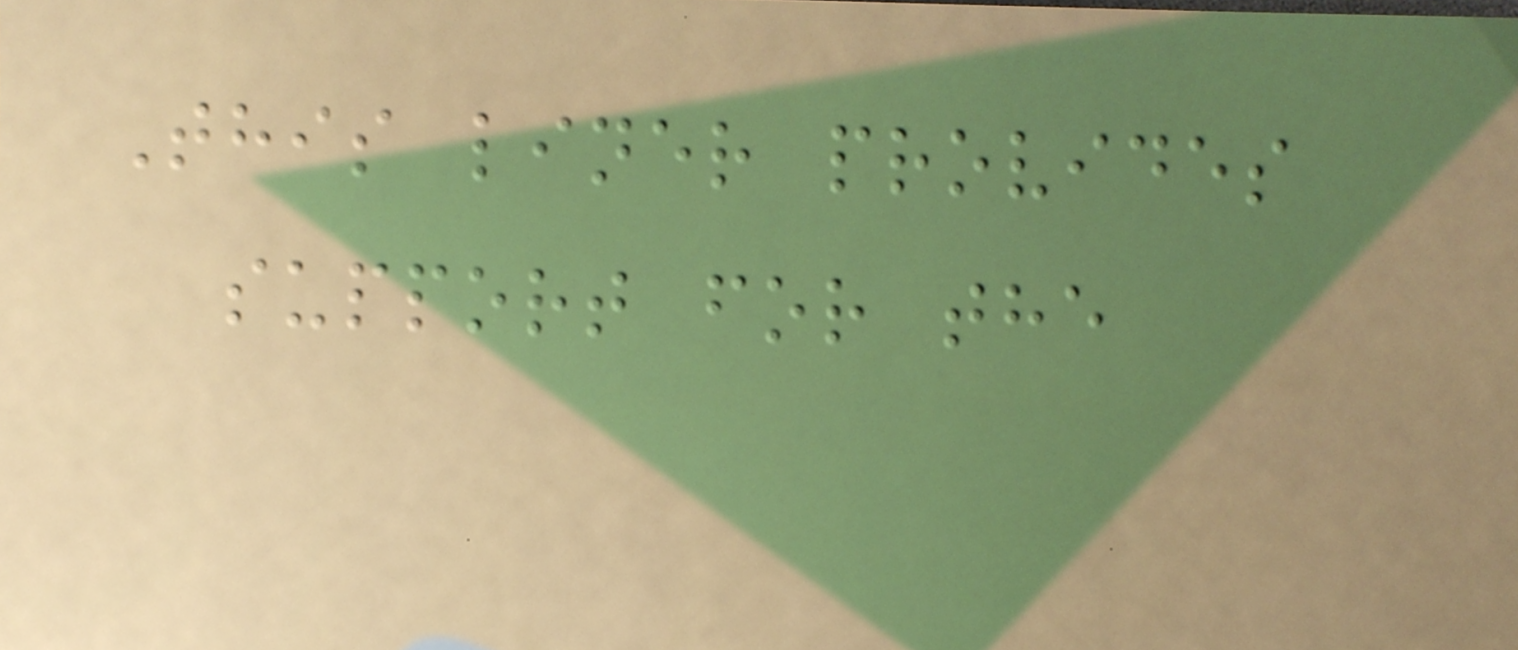This liner provides
support for the
